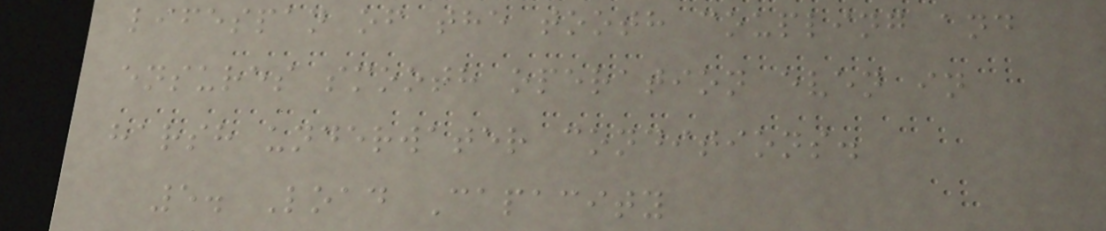lifespan of the tooth coupling and
ensures smooth operation even in
harsh underwater conditions.
5. Load Capacity
